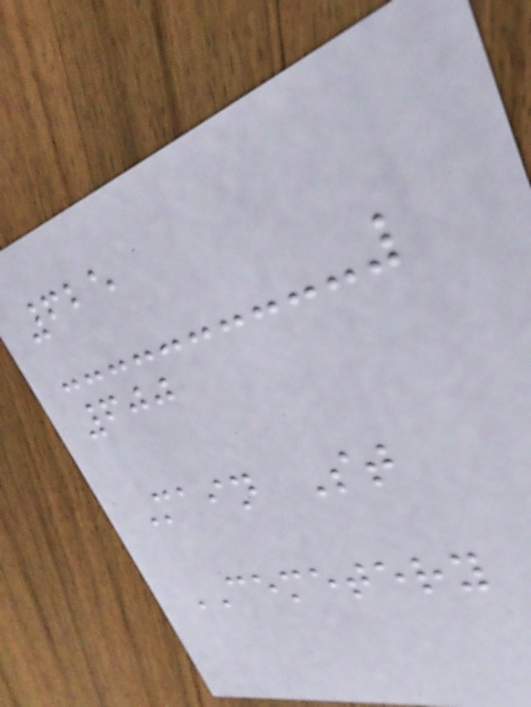625
600
Main St
CEMETERY
